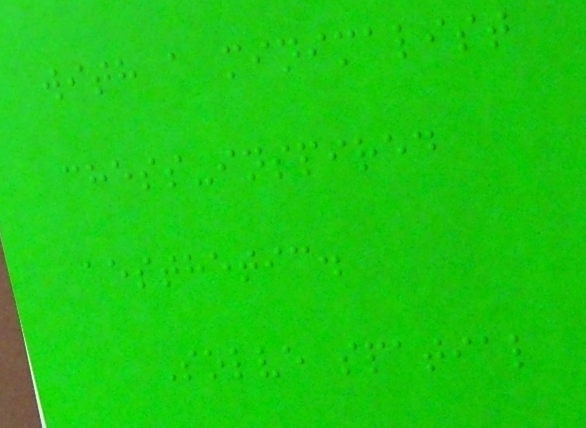with a minimalist
chess-inspired
aesthetic.
Solve spatial
